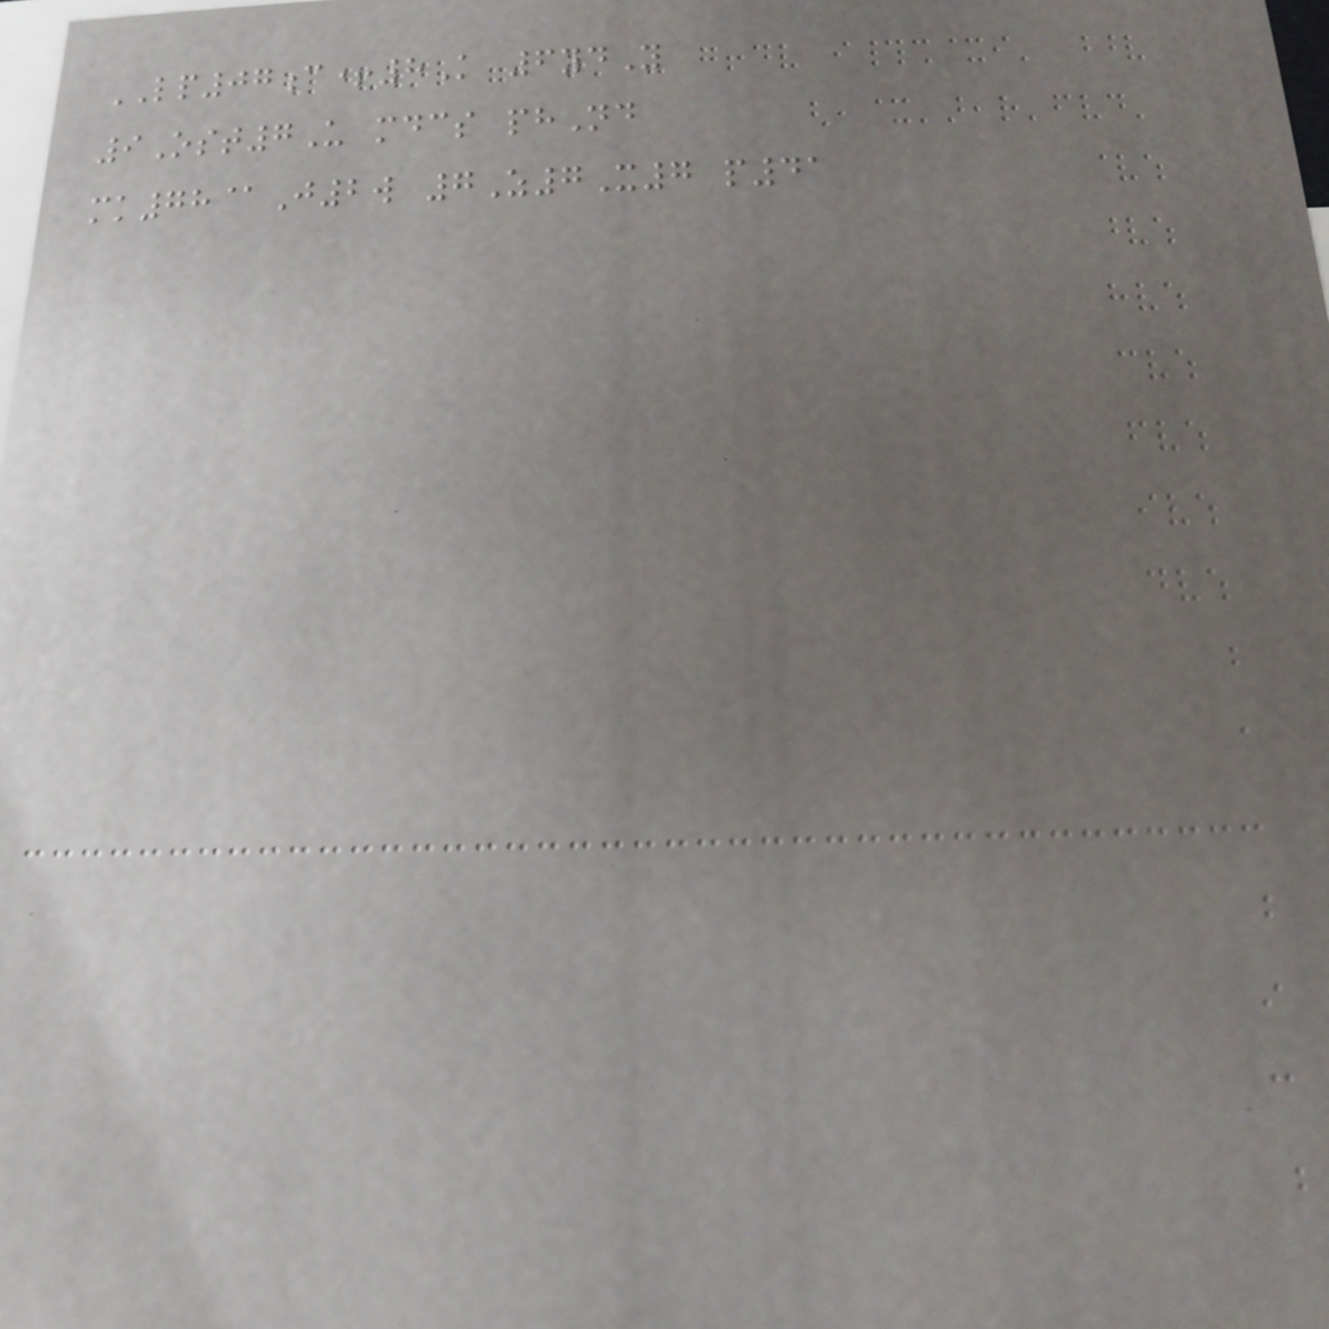LP07c+8K 6ydY
9Ost7U mdcs phNd
mk78@J2w 7Z7X7 p41
